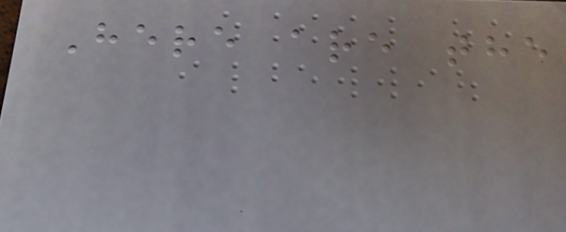Here are the
